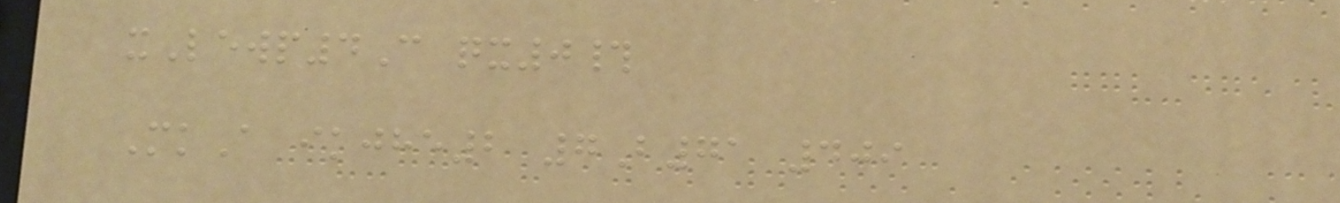xLewp4C qx0#
MkA ikjhe2 7B71 409
